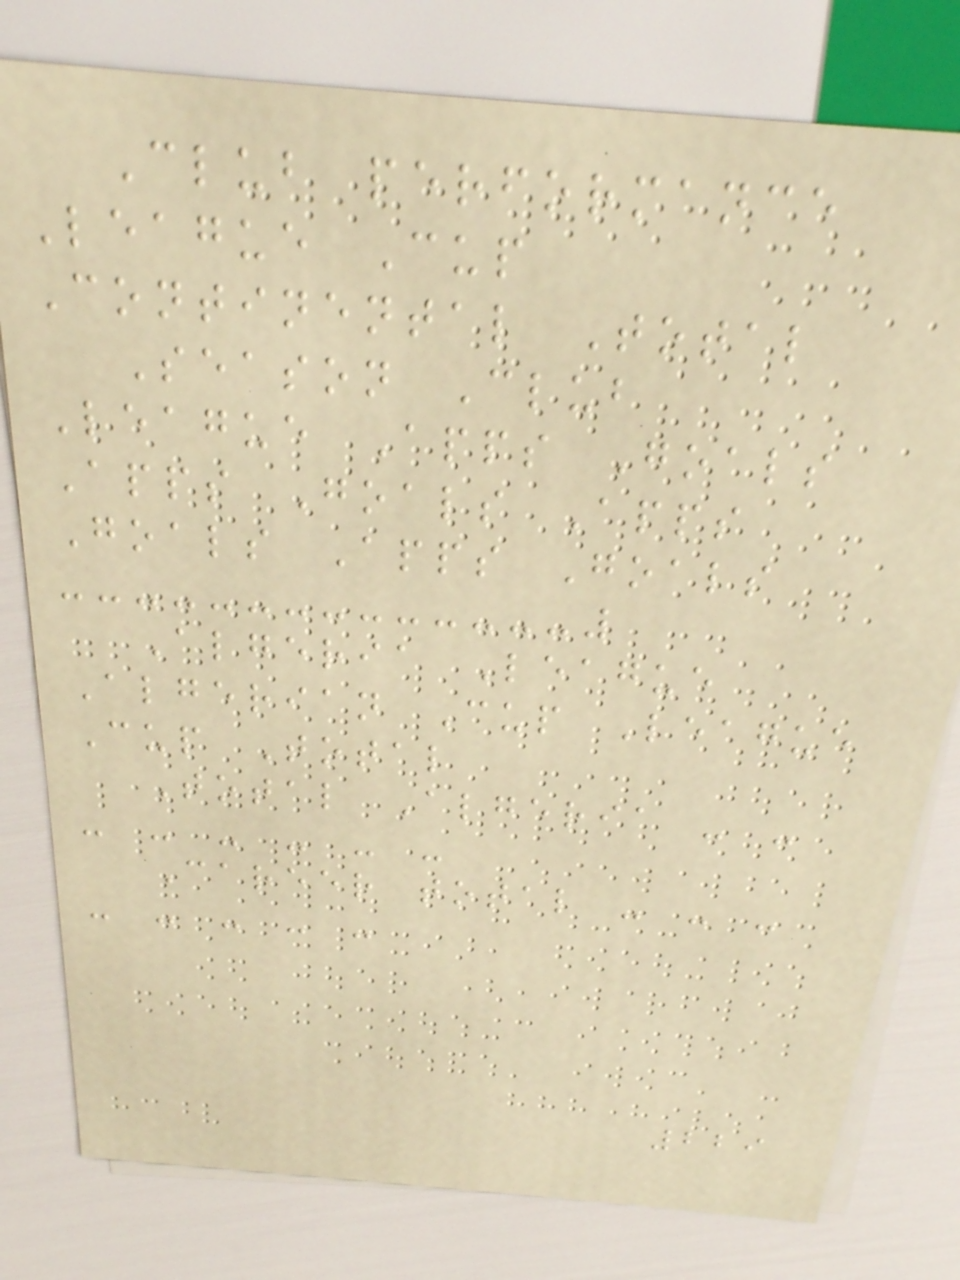Club performance
League Cup
Continental Total
Season Club
League Apps Goals
Apps Goals Apps
Goals Apps Goals
Algeria League
Algerian Cup League
Cup Total
Total Algeria - -
- - - - - -
Career total - - -
- - - - -
229
